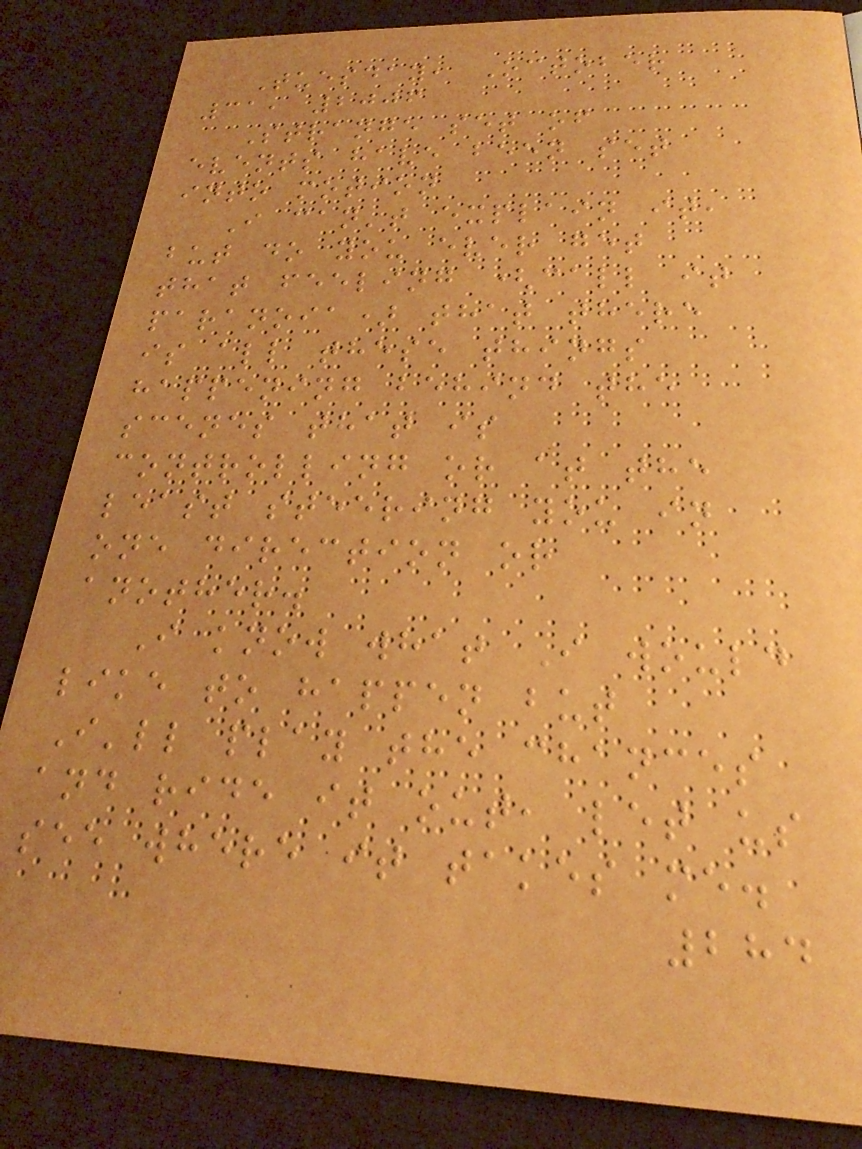Tuesday, October
31, 2006
Strange set of
events have been set
into motion
I can't explain it,
but do you ever get
that feeling (call it
paranoia) that there
is all these things
happening behind the
scenes that is
controlling or at the
least steering you in
one direction or
another.
I know what I would
like to happen but
I'll play the chances
and ride it out, let us
see where it takes me.
284
